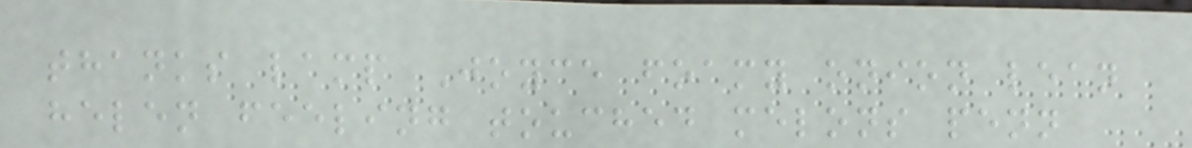thanks lamp Joyce foamy onion lean
helen feeling touched melons penn
